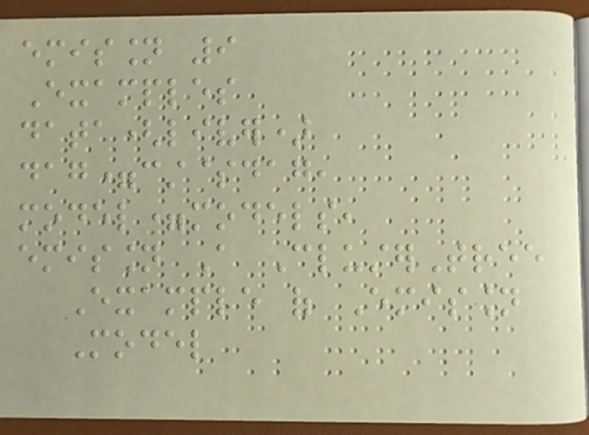emission 9
Examples
data(liver)
dag=cst$dag,
model=models,
emission A ClusterTree
Example of Emission
Model
